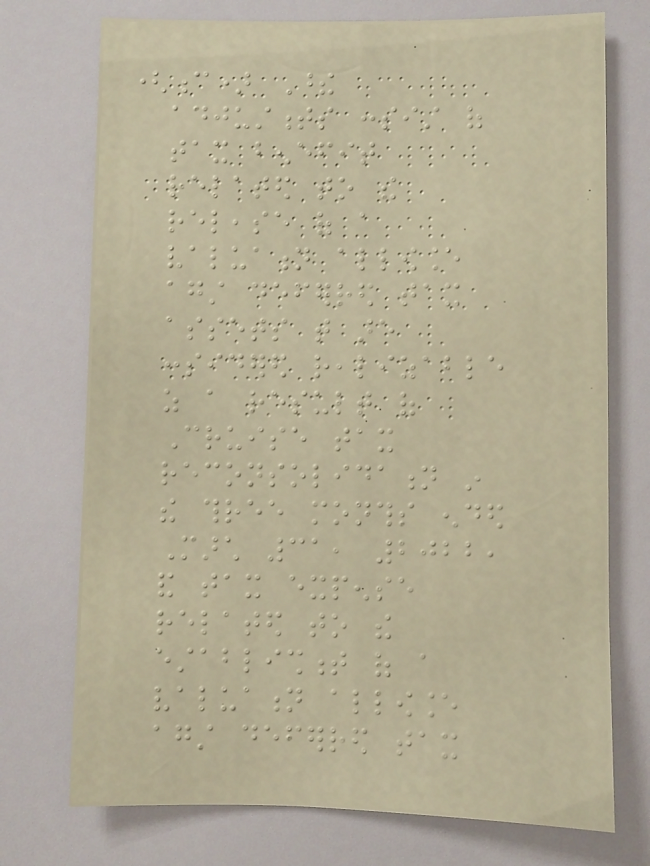(c) These
adjustments consist of
tax benefit
related to the
release of a
valuation allowance
against deferred tax
assets that are
considered realizable
as a result of
Cruise tax
reconsolidation in
the three months ended
March 31, 2022,
and tax expense
related to the
establishment of a
valuation allowance
against deferred tax
